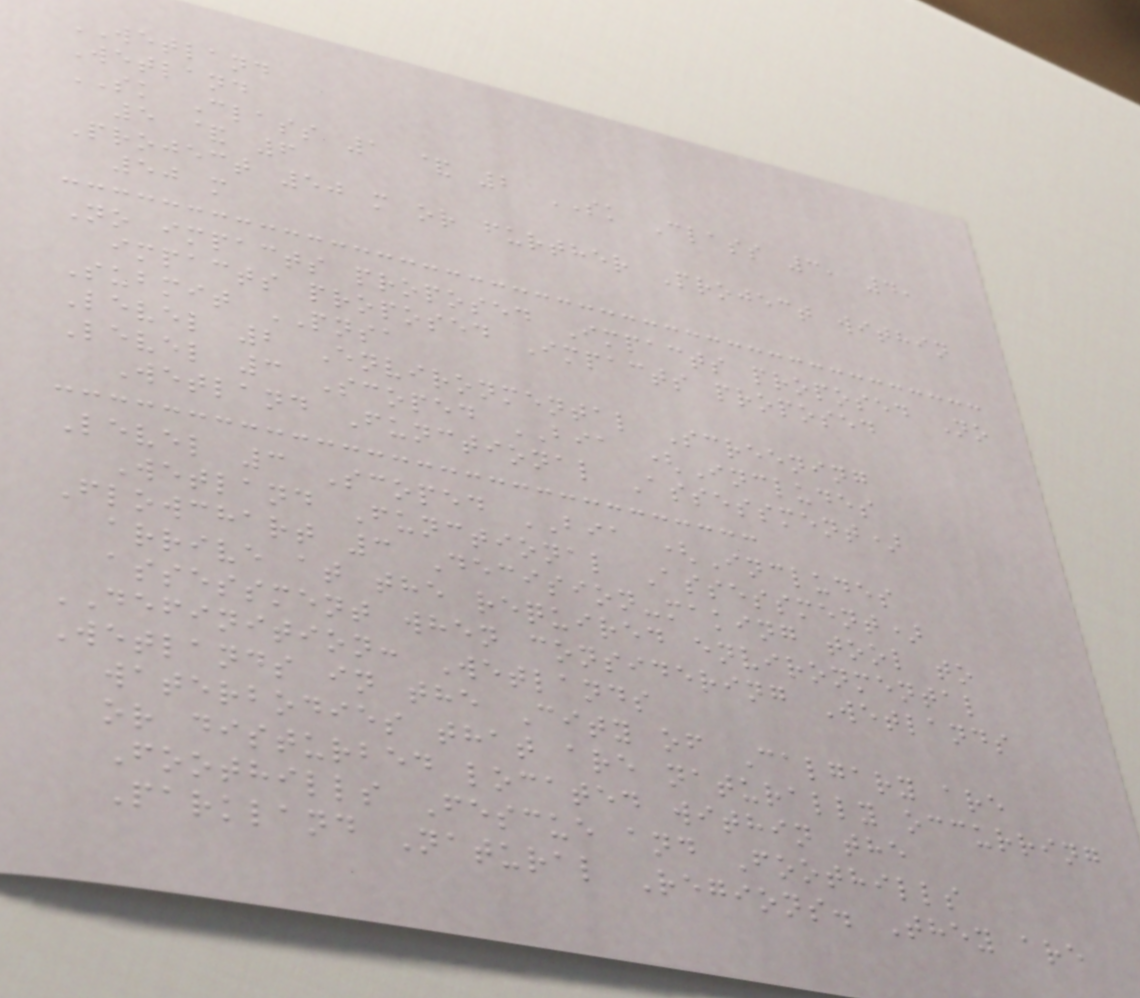WETLAND
Wetland
SK Class 1 & 2 SK Class 3, 4,
5 & 6
Project 50 m or further Project within
50 m
No impacts proposed Impacts proposed No
impacts proposed Impacts proposed
Submit PNSA
Level 2 Environmental Screening
Level 3 Scoped BIA (Includes
Wetland Functional Assessment)
Level 3 Scoped BIA (Includes
Wetland Functional Assessment)
Flowchart 3 Decision-making tool to
arrive at the required environmental
assessment when considering Wetlands
DEFINITION: Wetlands
Wetlands in the City of Calgary are
waterbodies that are naturally occurring
or disturbed located within the
Foothills Fescue and Foothills
Parkland Natural Regions. They are
